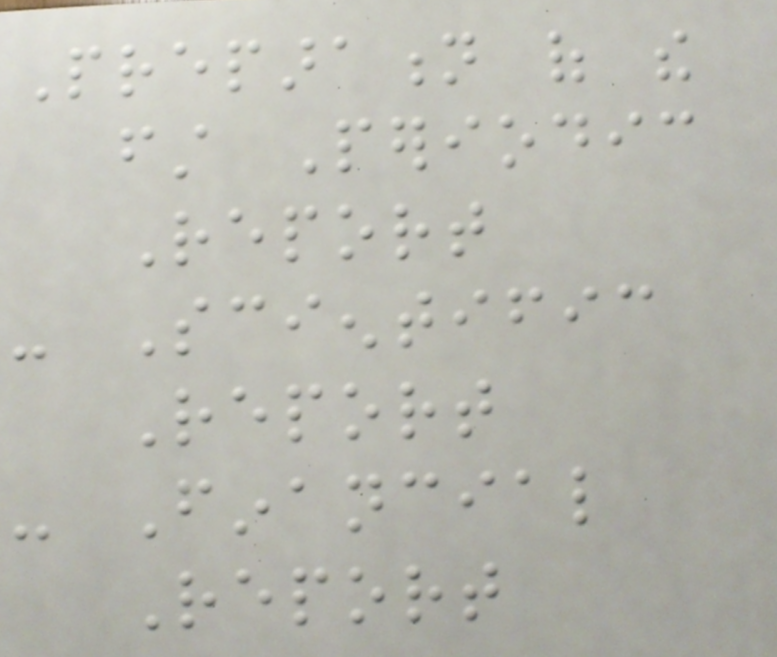Preparation of the
first Periodic
Report
- Scientific
Report
- Financial
Report
